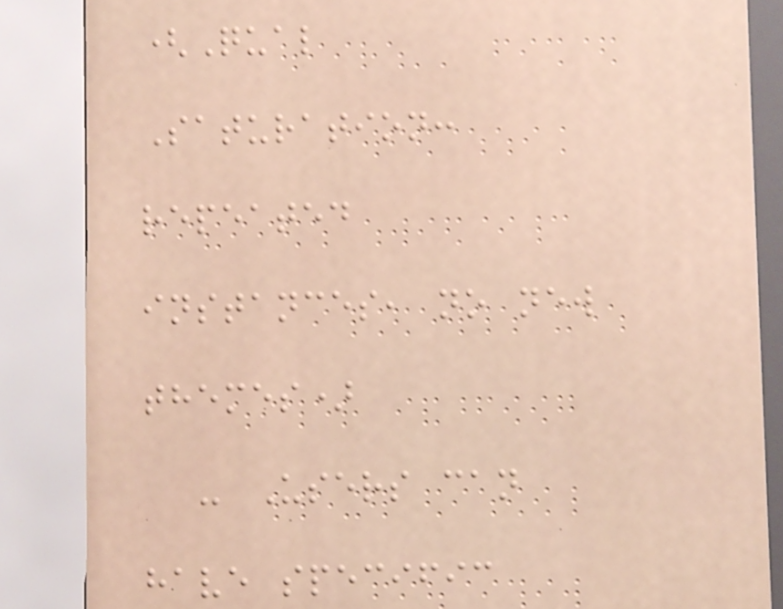(Qual
Saturation:
repeated
instances, no new
themes)
- Users can
have specific
